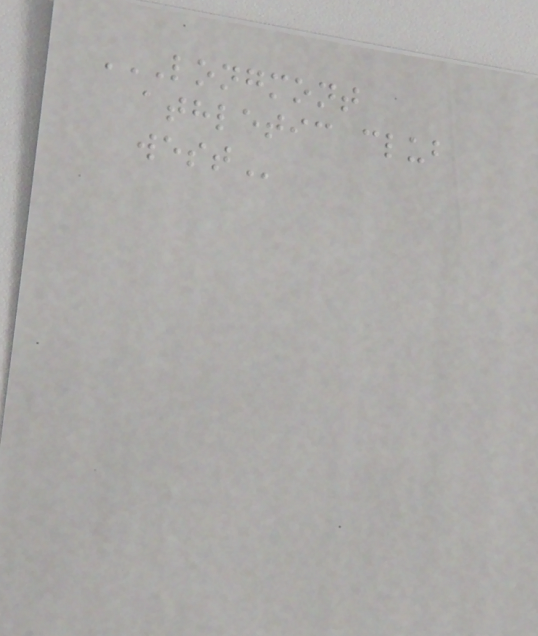LONGMONT
ATHLETIC CLUB
WEST
